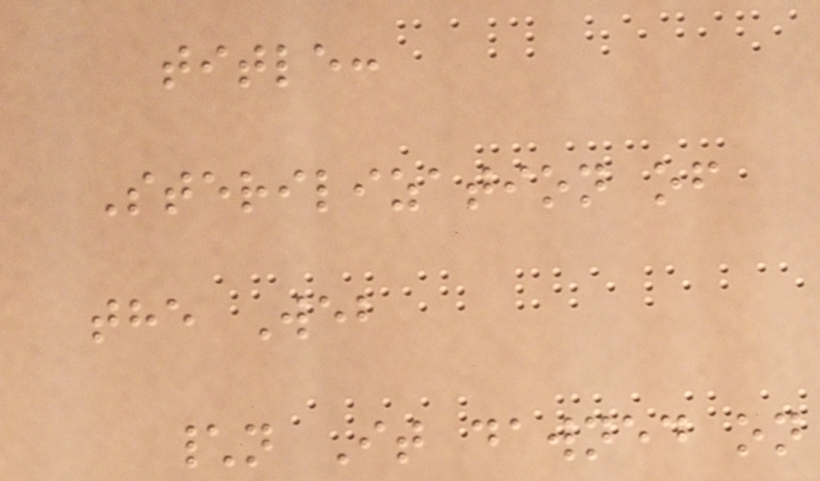title:
Sterilization of
the Web
\n It dawned on
